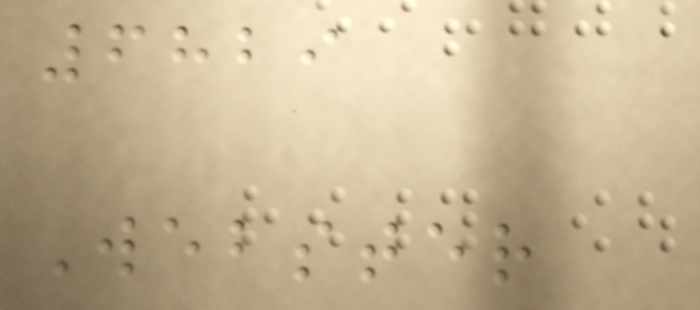6829
Webster
